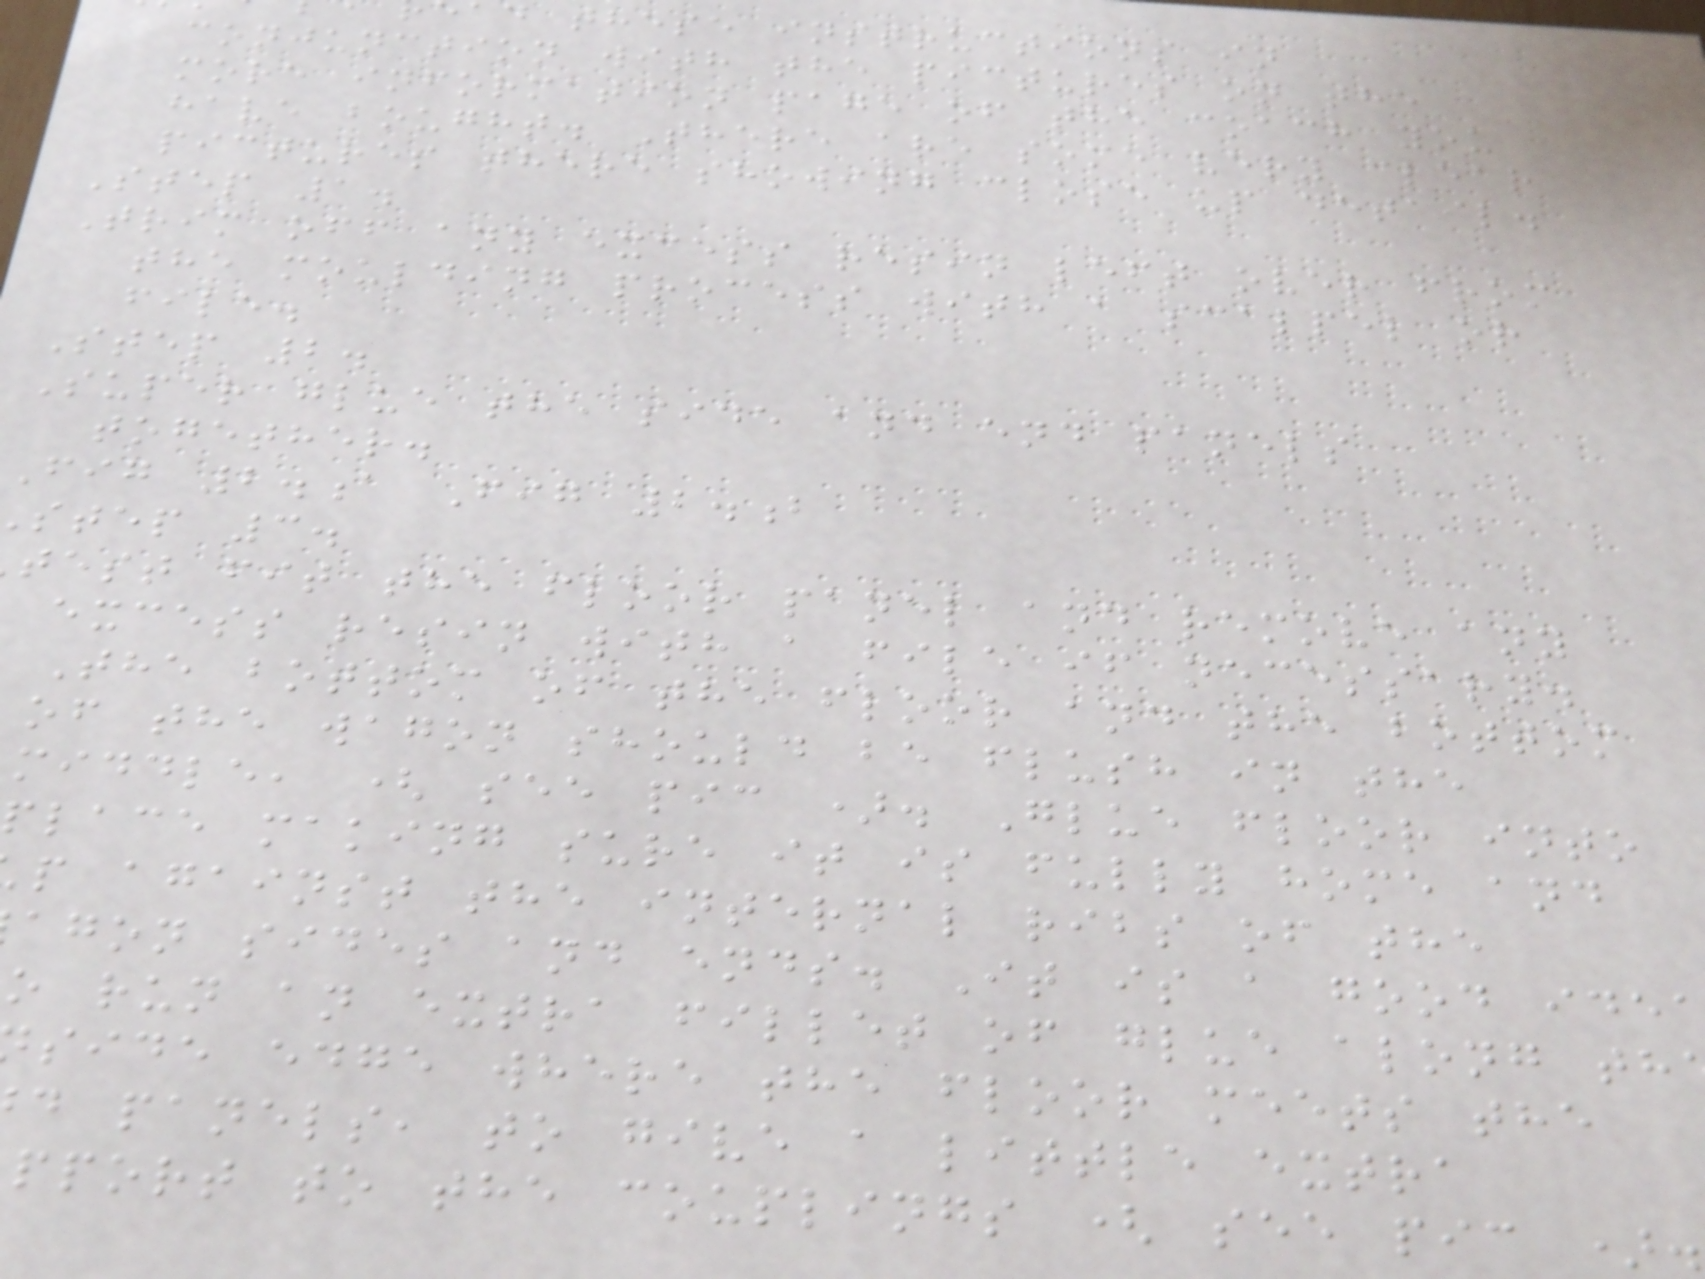d these instructions in
conjunction with the pictures on the
more information page of the coach you
have bought. There are some very clear
pictures there showing close up detail.
Step 1.
Trim off any excess resin left over from
the moulding process with a scalpel or
file.
Step 2.
Super glue the side and end panels
together.
Fig 2.a Fig 2.b
step 3.
test fit the floor panel and remove any
excess resin with a file if necessary.
The bottom of the floor and the bottom
of the wagon should be flush in the
middle, ( see pic ). Glue floor into
place making sure it is fully home and
p against the internal ribs of the
agon sides and ends. It is a good ide
o run an extra fillet of glue along th
side edge where the floor meets the
d panels, to give a little extra
pport to the couplings ( see pic ).
